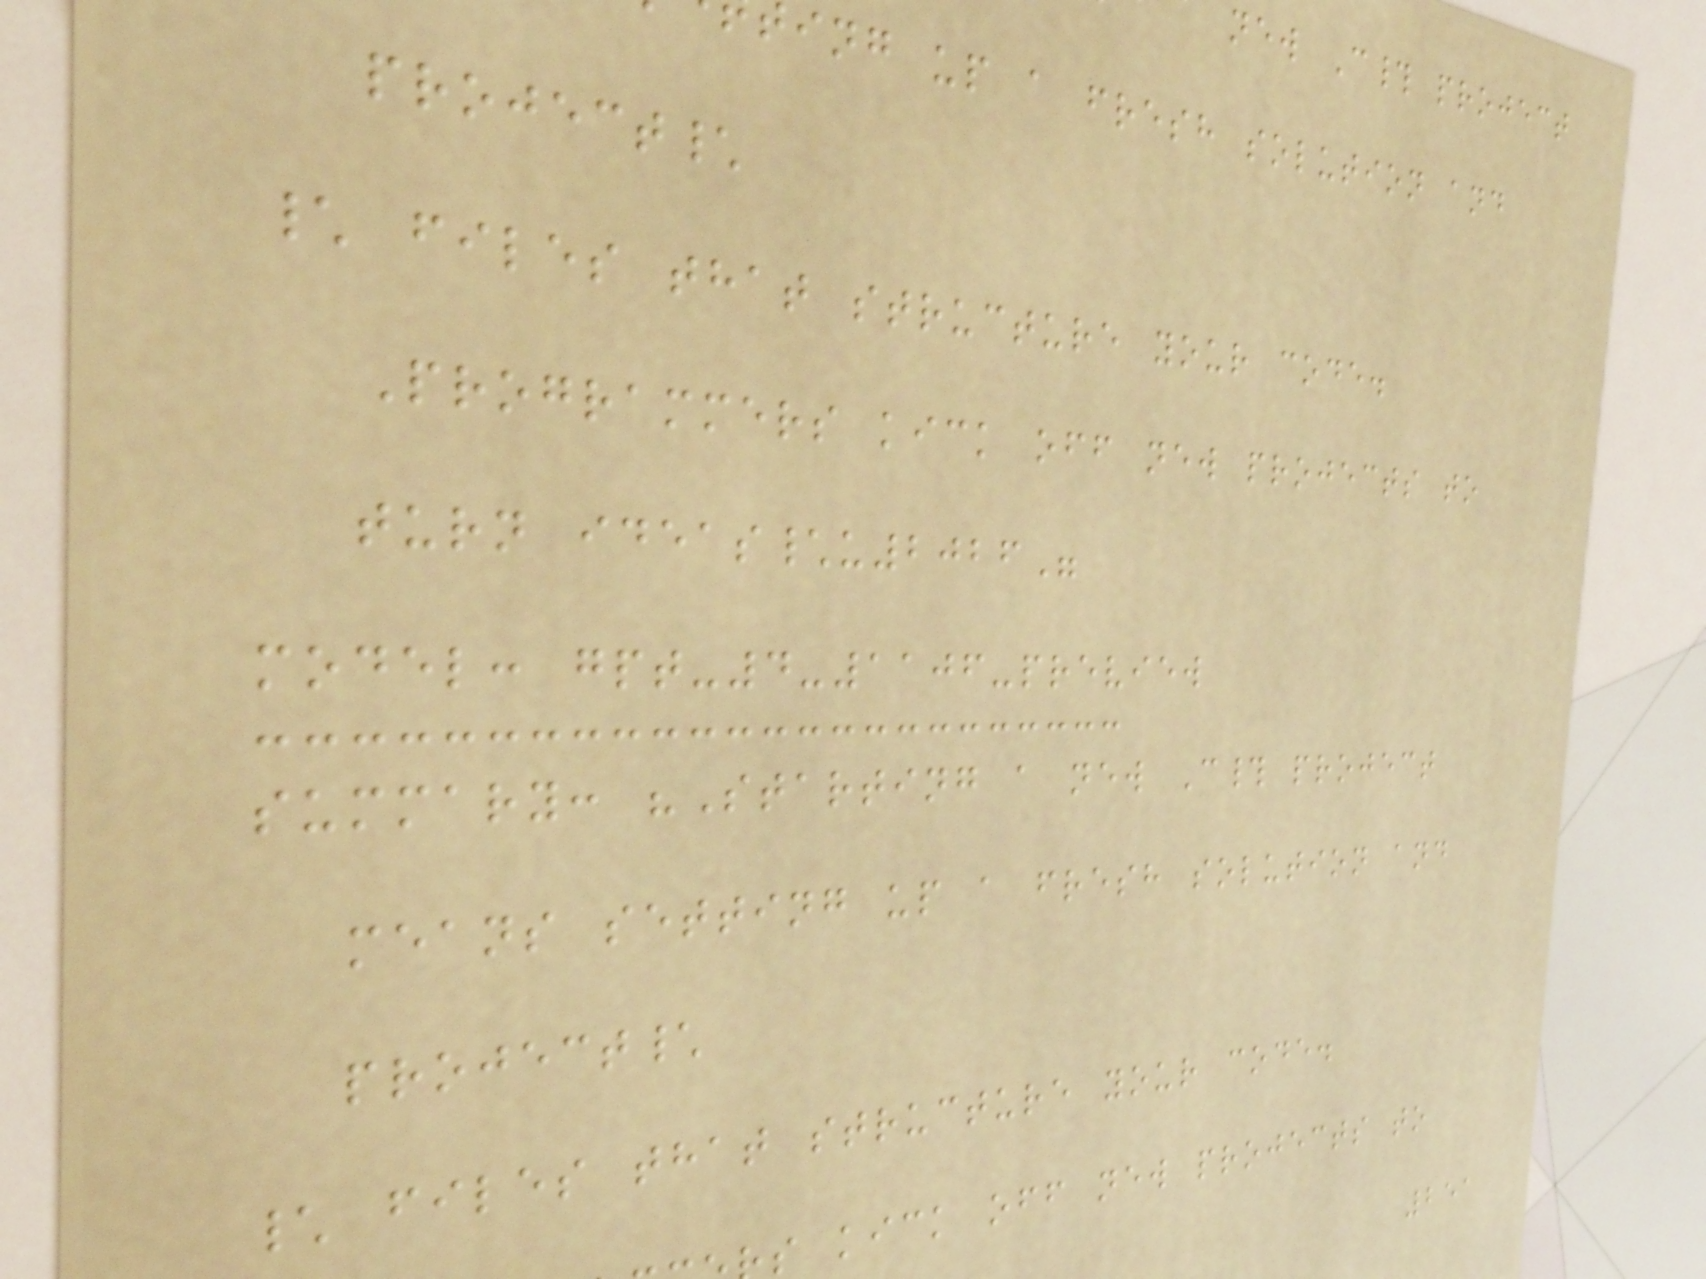new C# project
ing up a fresh solution and
project\
\ files that structure your code.
Programmers kick off new projects to
turn ideas\u2026"
model: gpt-4-1106-preview
summary: "Starting a new C# project
means setting up a fresh solution and
project\
\ files that structure your code.
s kick off new projects to
251
